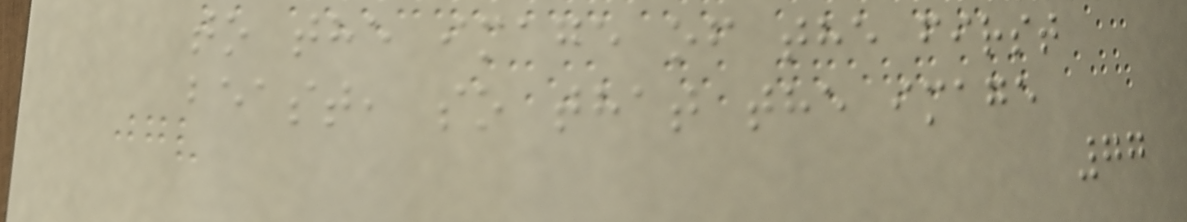to the image of the first
beast, so that the image
77
